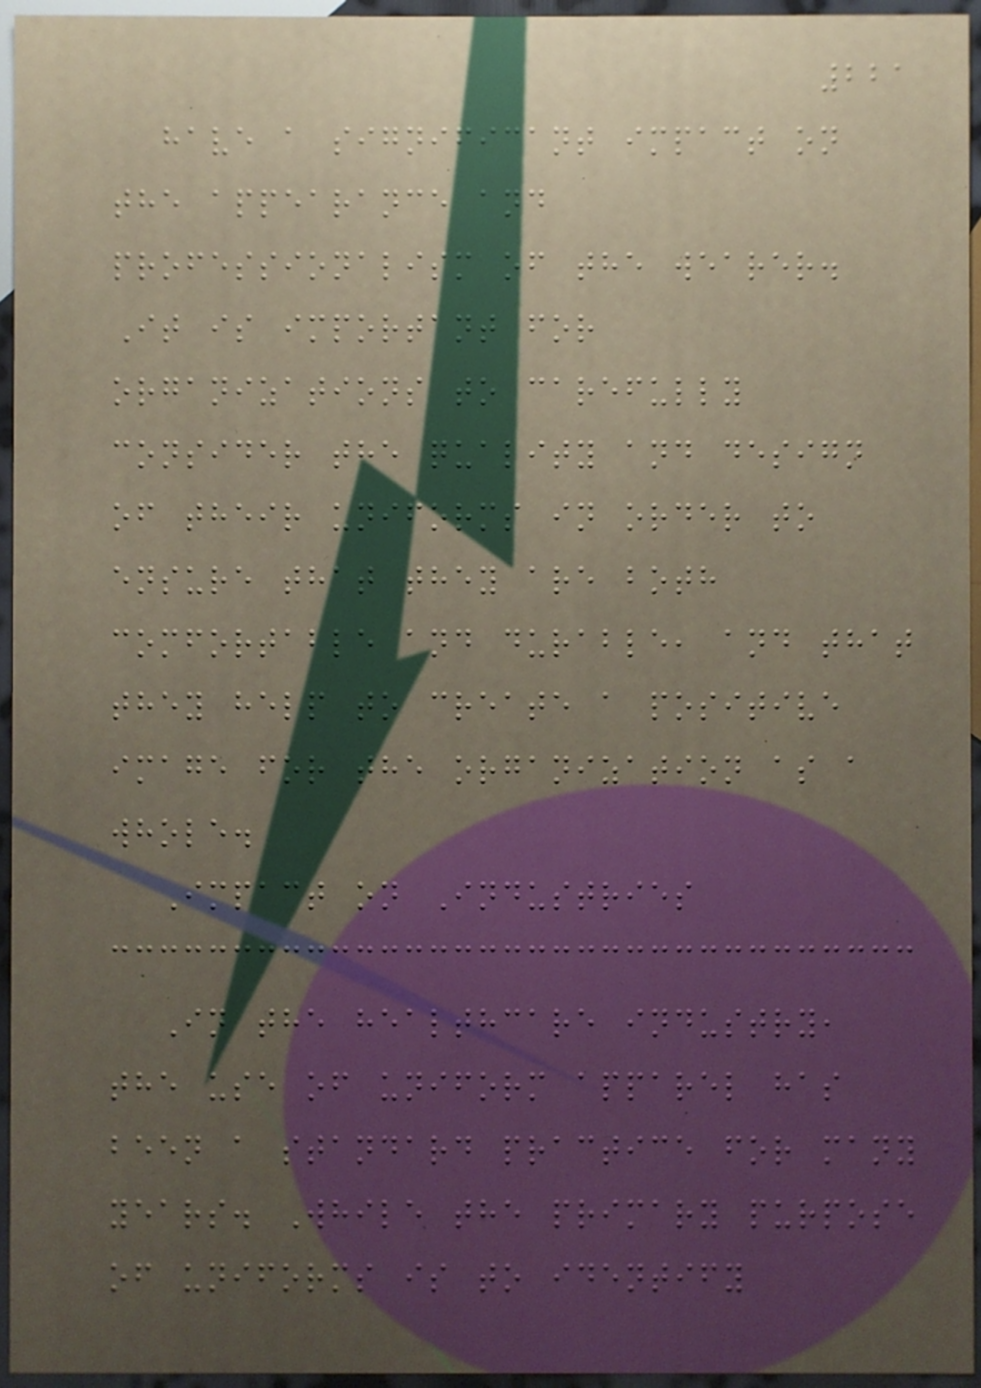221
have a significant impact on
the appearance and
professionalism of the wearer.
It is important for
organizations to carefully
consider the quality and design
of their uniforms in order to
ensure that they are both
comfortable and durable, and that
they help to create a positive
image for the organization as a
whole.
Impact on Industries
In the healthcare industry,
the use of uniform apparel has
been a standard practice for many
years. While the primary purpose
of uniforms is to identify
